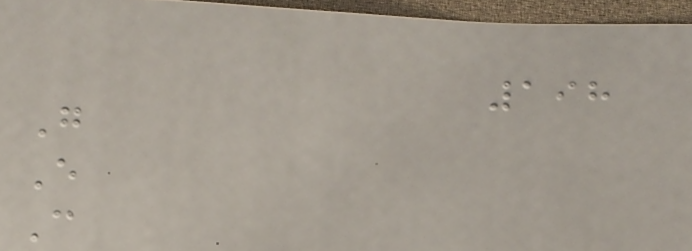198
G
E
C
